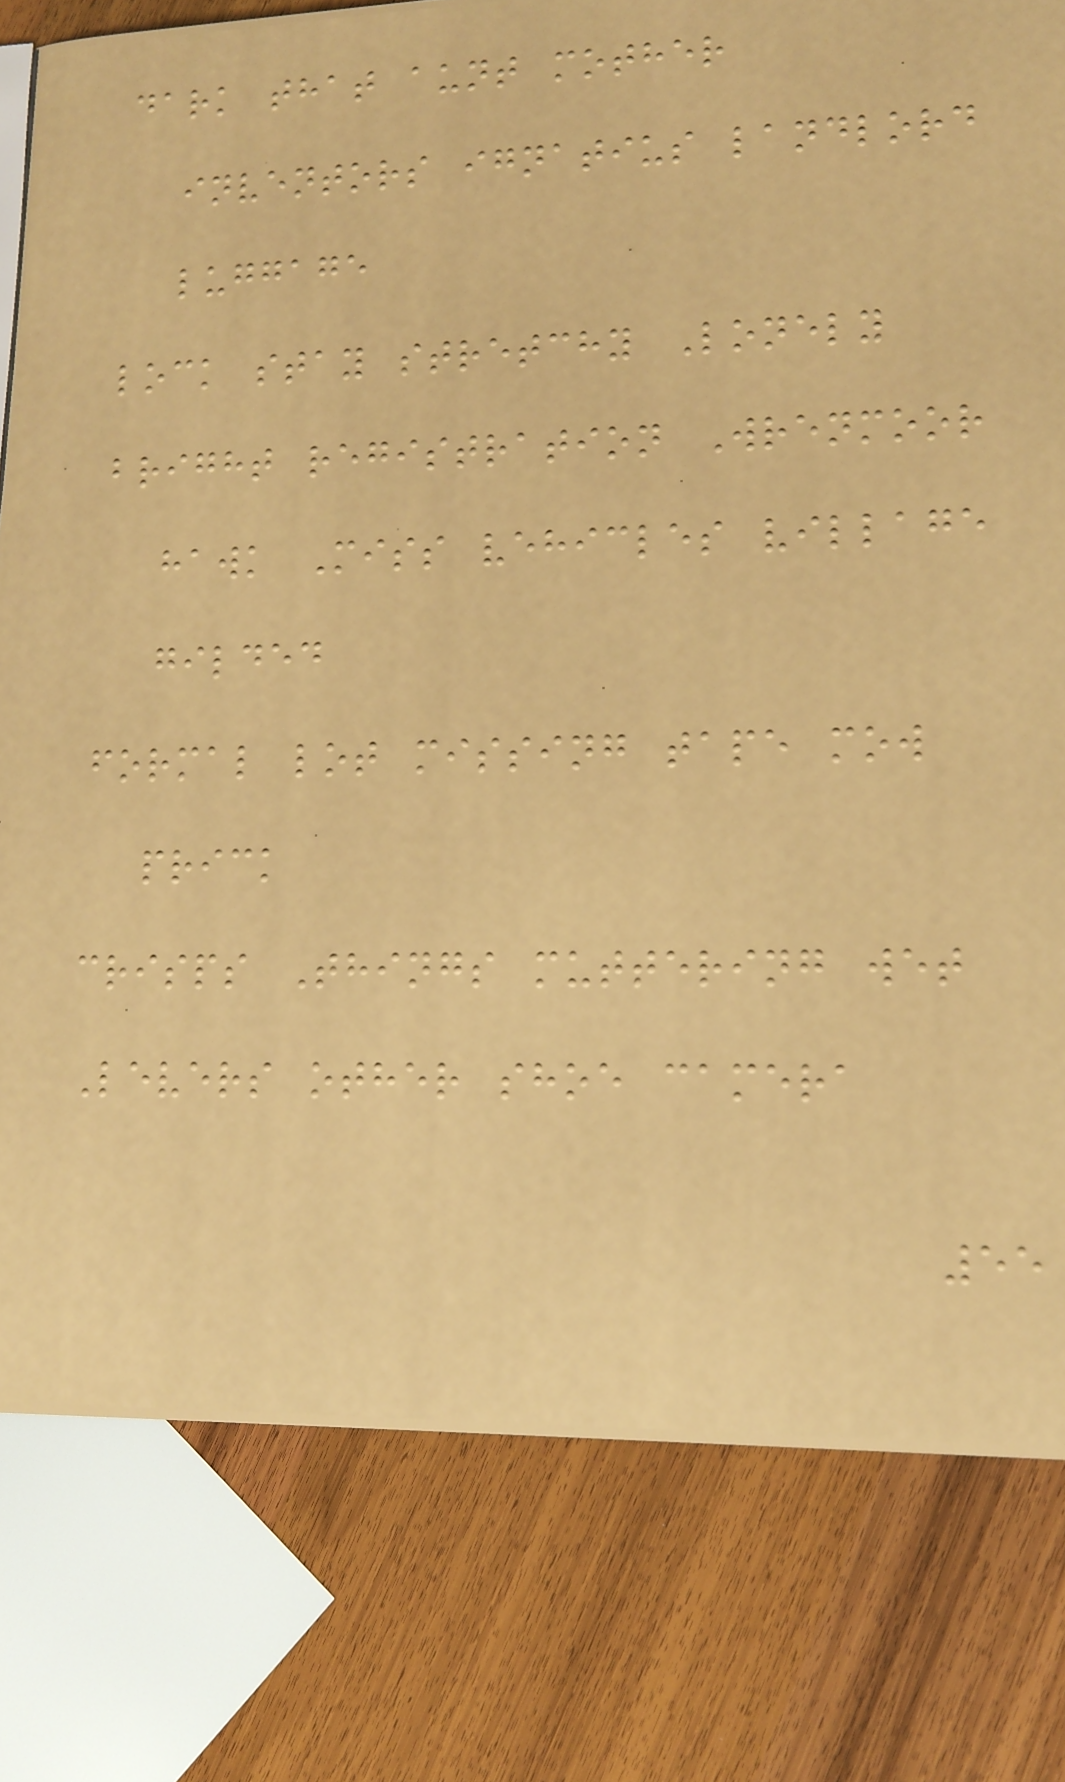dark that aunt mother
inventors ignatius landlord
luggage
lock stay stretchy Lonely
bright registration Wrenmoor
hawk Miss vehicles village
gilded
formal lot missing tape mow
prick
crisps Things muttering wet
Levers other shoe camera
55
